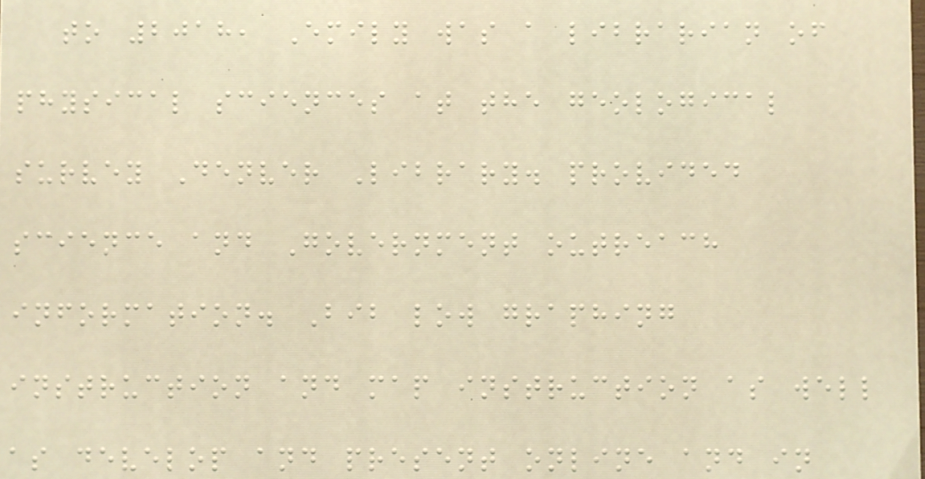to 2018, Emily was a librarian of
physical sciences at the geological
survey Denver Library. provided
science and Government outreach
information. Bib low graphing
instruction and map instruction as well
as develop and present online and in
